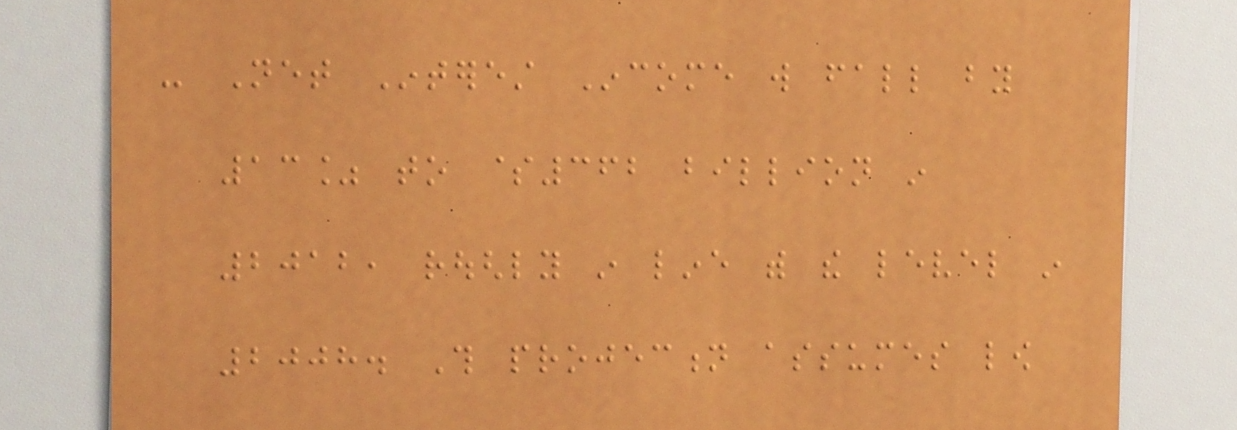- Net Interest Income will fall by
13% to $362 billion in
2012, roughly in line with the level in
2008. This projection assumes low
